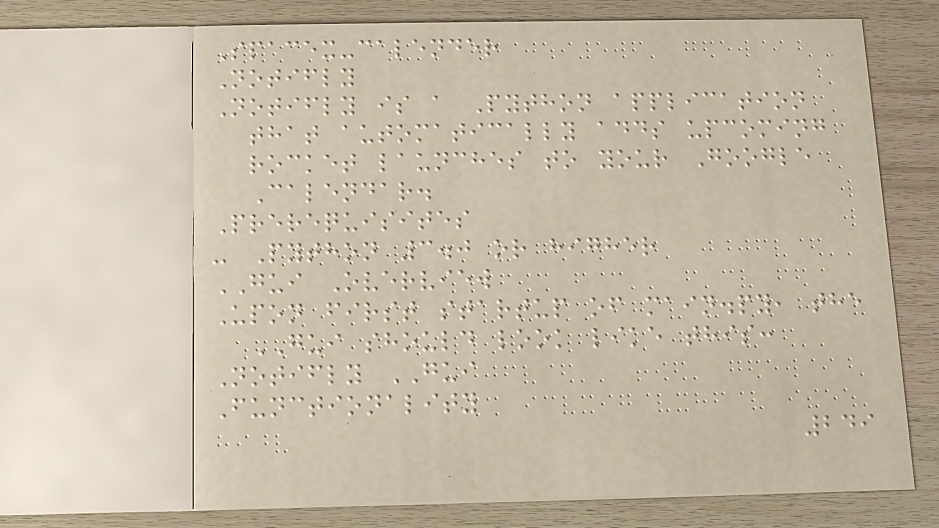Spacex-calender
Notifly
Notifly is a Python application
that automatically adds upcoming
rocket launches to your Google
Calendar.
Prerequisites
- Python 3.0 or higher
GUI Overview
Upon first startup of main.py, the
GUI should look like this:
Notifly GUI
Functionality
249
